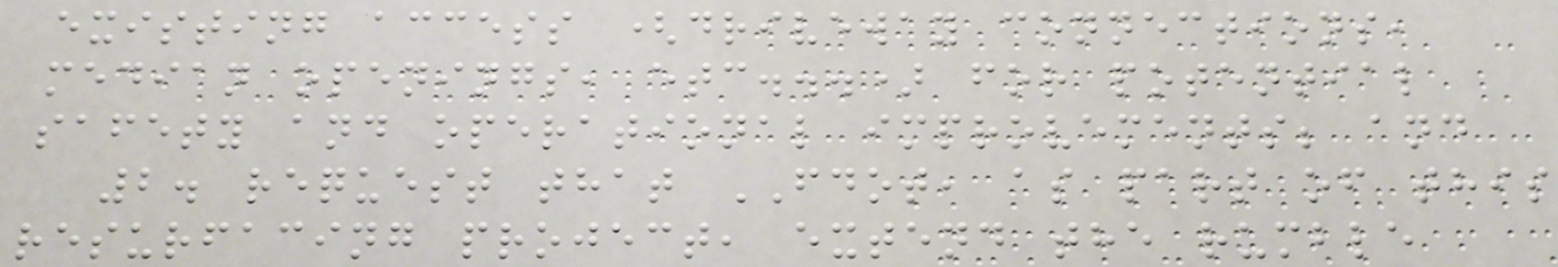existing access (driveway connections,
median openings, etc...) for potential
safety and operational improvements; and
2. request that FDOT, as part of this
resurfacing project, extend the rumble
